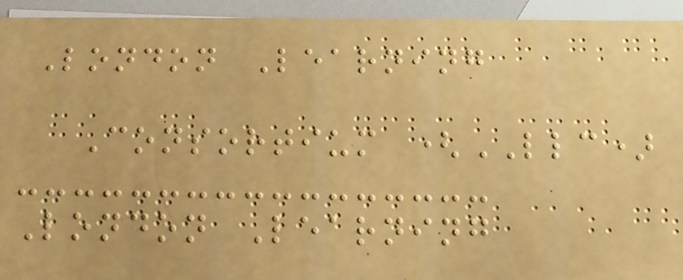London Learning
Consortium (LLC)
London Learning
